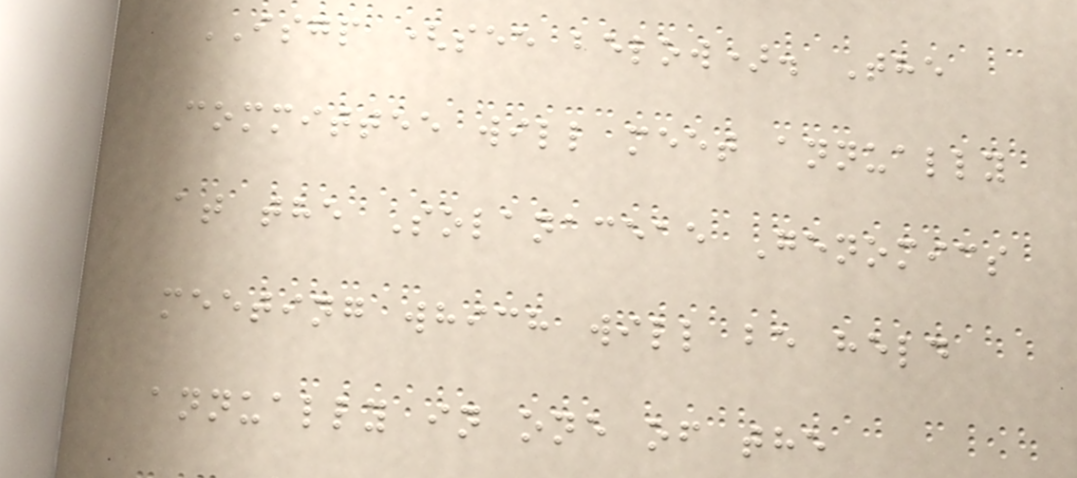ISGP (see below). The
committee will meet annually
at the Solanaceae Genomics
meeting which will be held
annually in one of the
